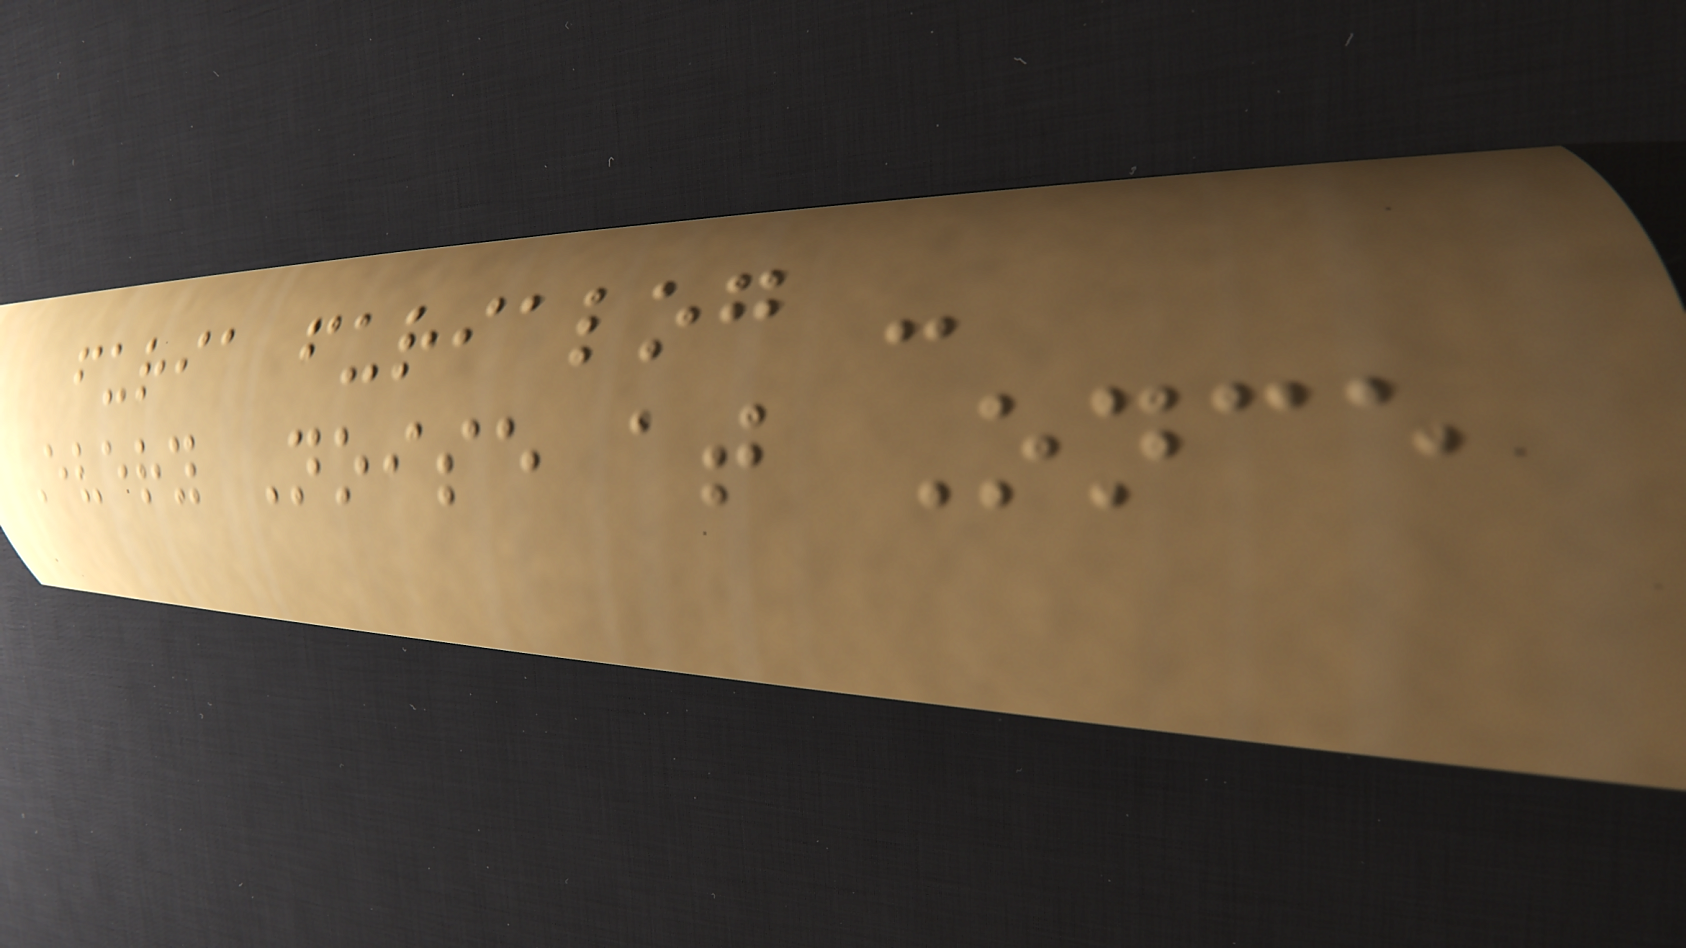furia furialog -
Every Noise at Once
